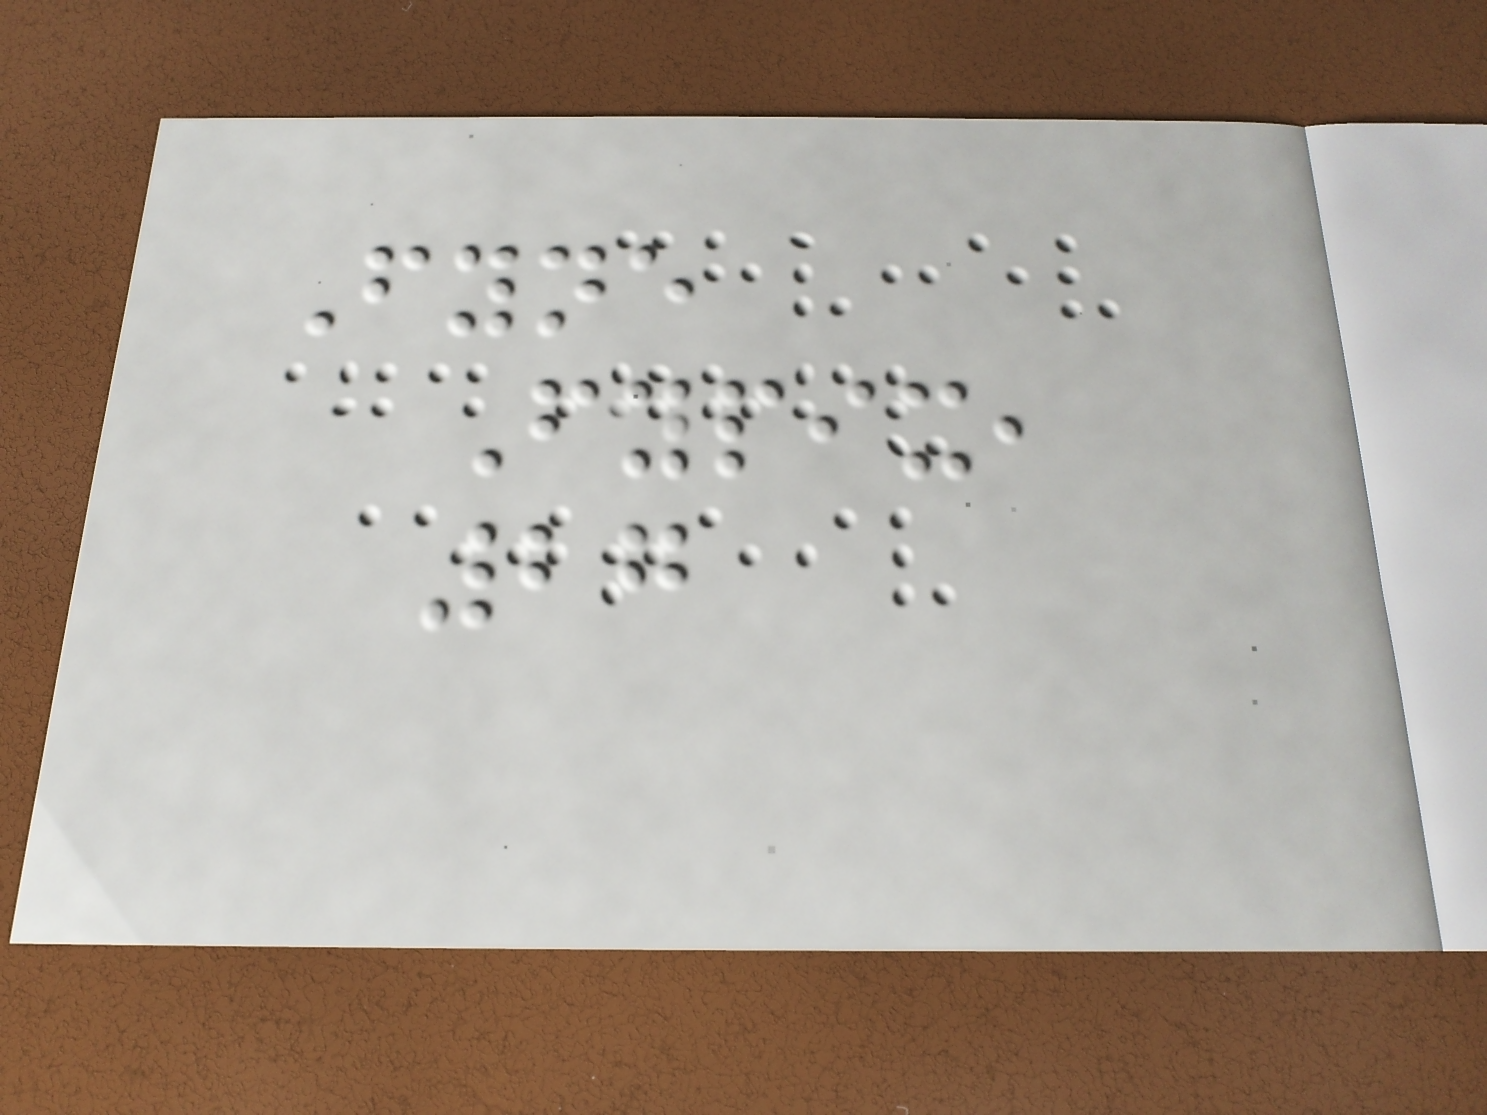Fyne
Fypix,
27
